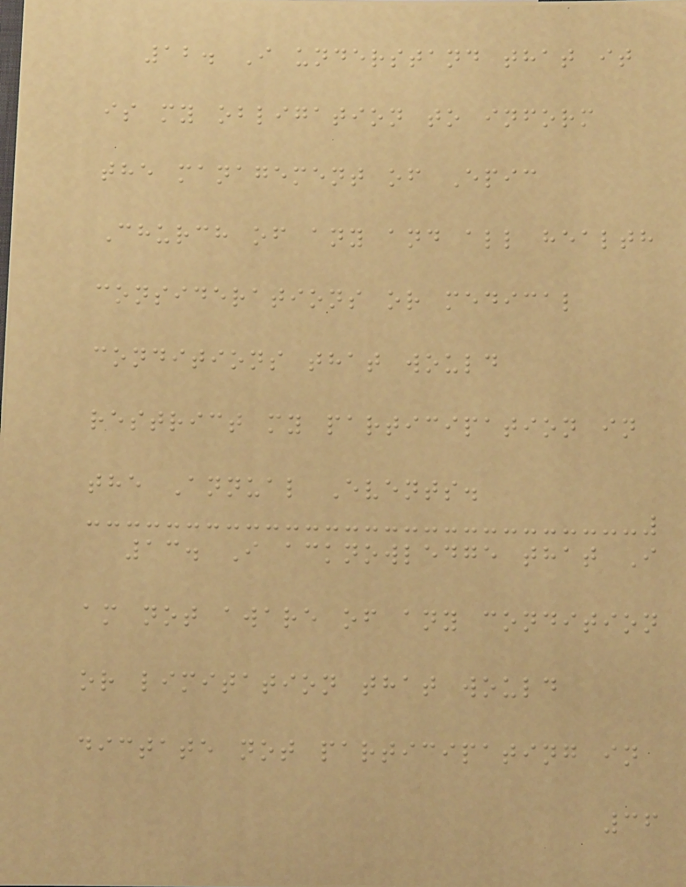12. I understand that it
is my obligation to inform
the management of Epic
Church of any and all health
considerations or medical
conditions that would
restrict my participation in
the Annual Events.
13. I acknowledge that I
am not aware of any condition
or limitation that would
dictate not participating in
36
